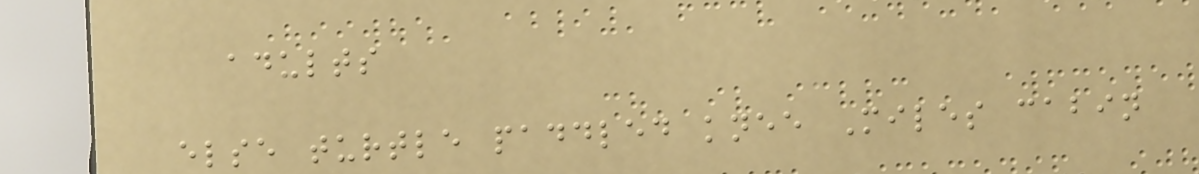adults
else turtle paddled knee Miles cabin
